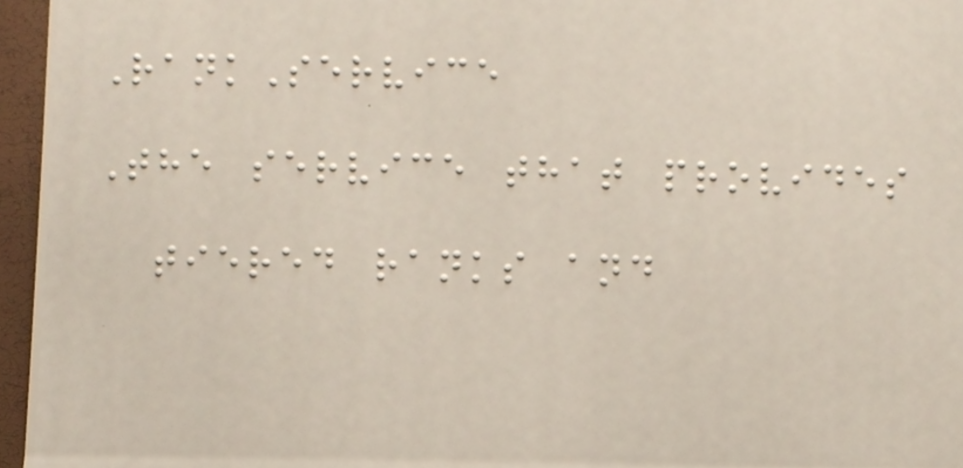RankService
The service that provides
tiered ranks and
